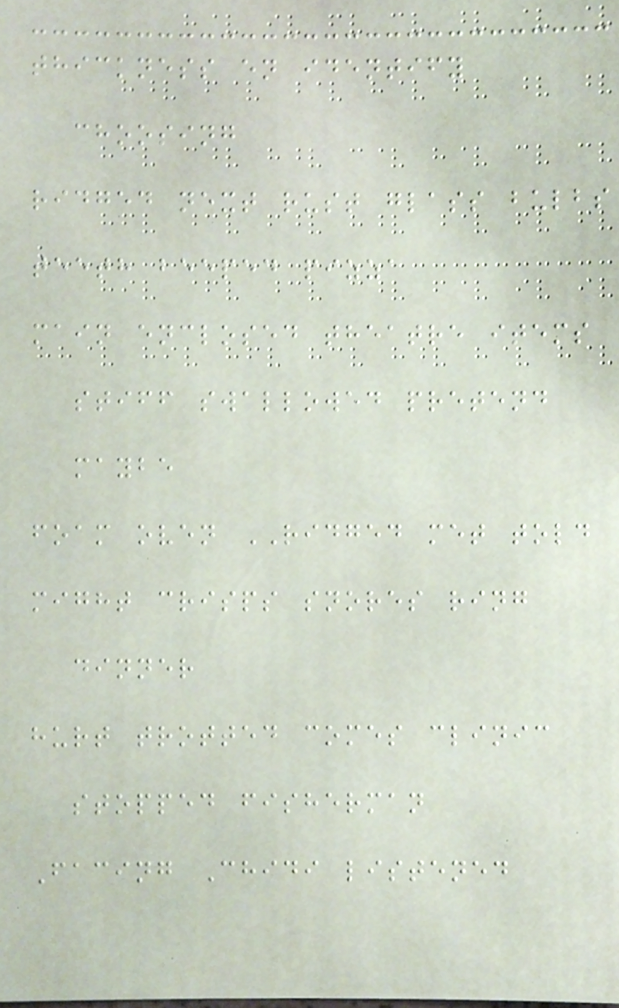thickness en identify
choosing
ridged next rust glass bulbs
teeth beeped pizza
main enclosed theatre items
stiff swallowed pretend
maybe
foam oven RIDGED met told
might crisps snores ring
dinner
hurt trotted comes clinic
stopped fisherman
Facing Chidi listened
